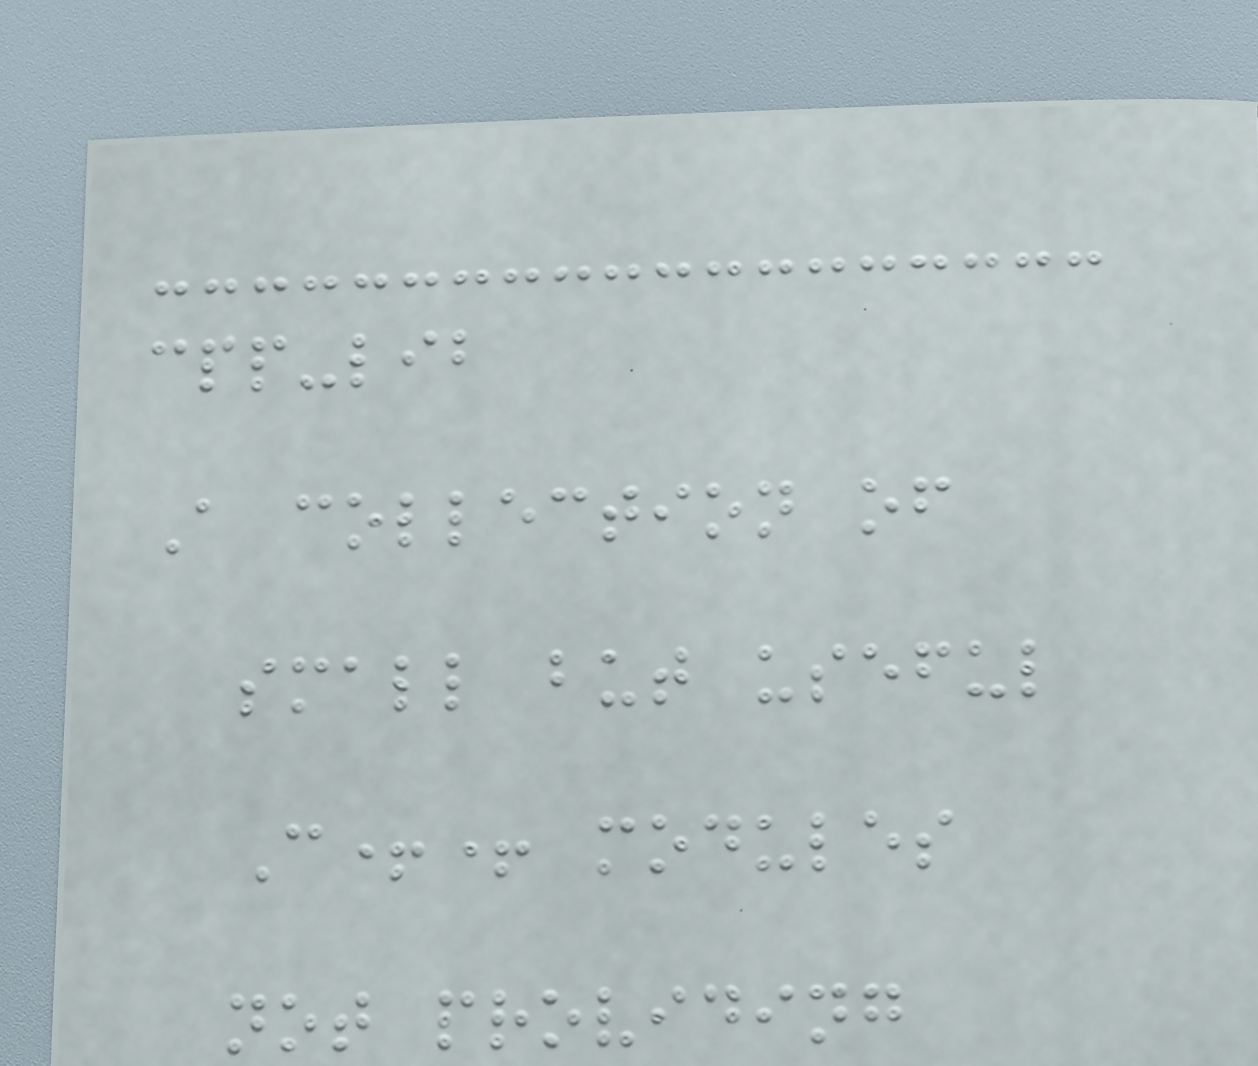cpp-lib
A collection of
small but useful
C++ modules
not providing
